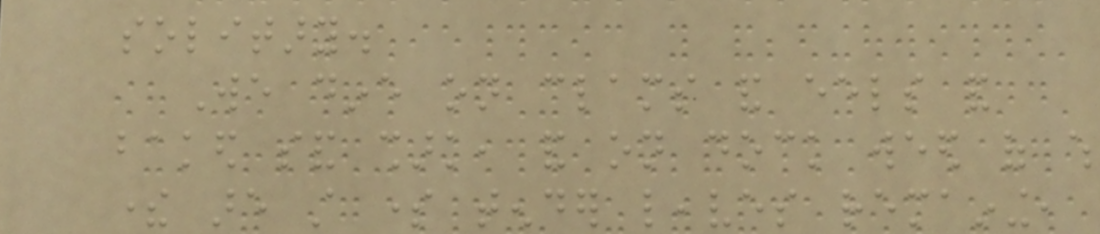solitary.
We dine on clams and eels and
baked sand shark, and on dock weed of which
there are still some tender leaves remaining,
